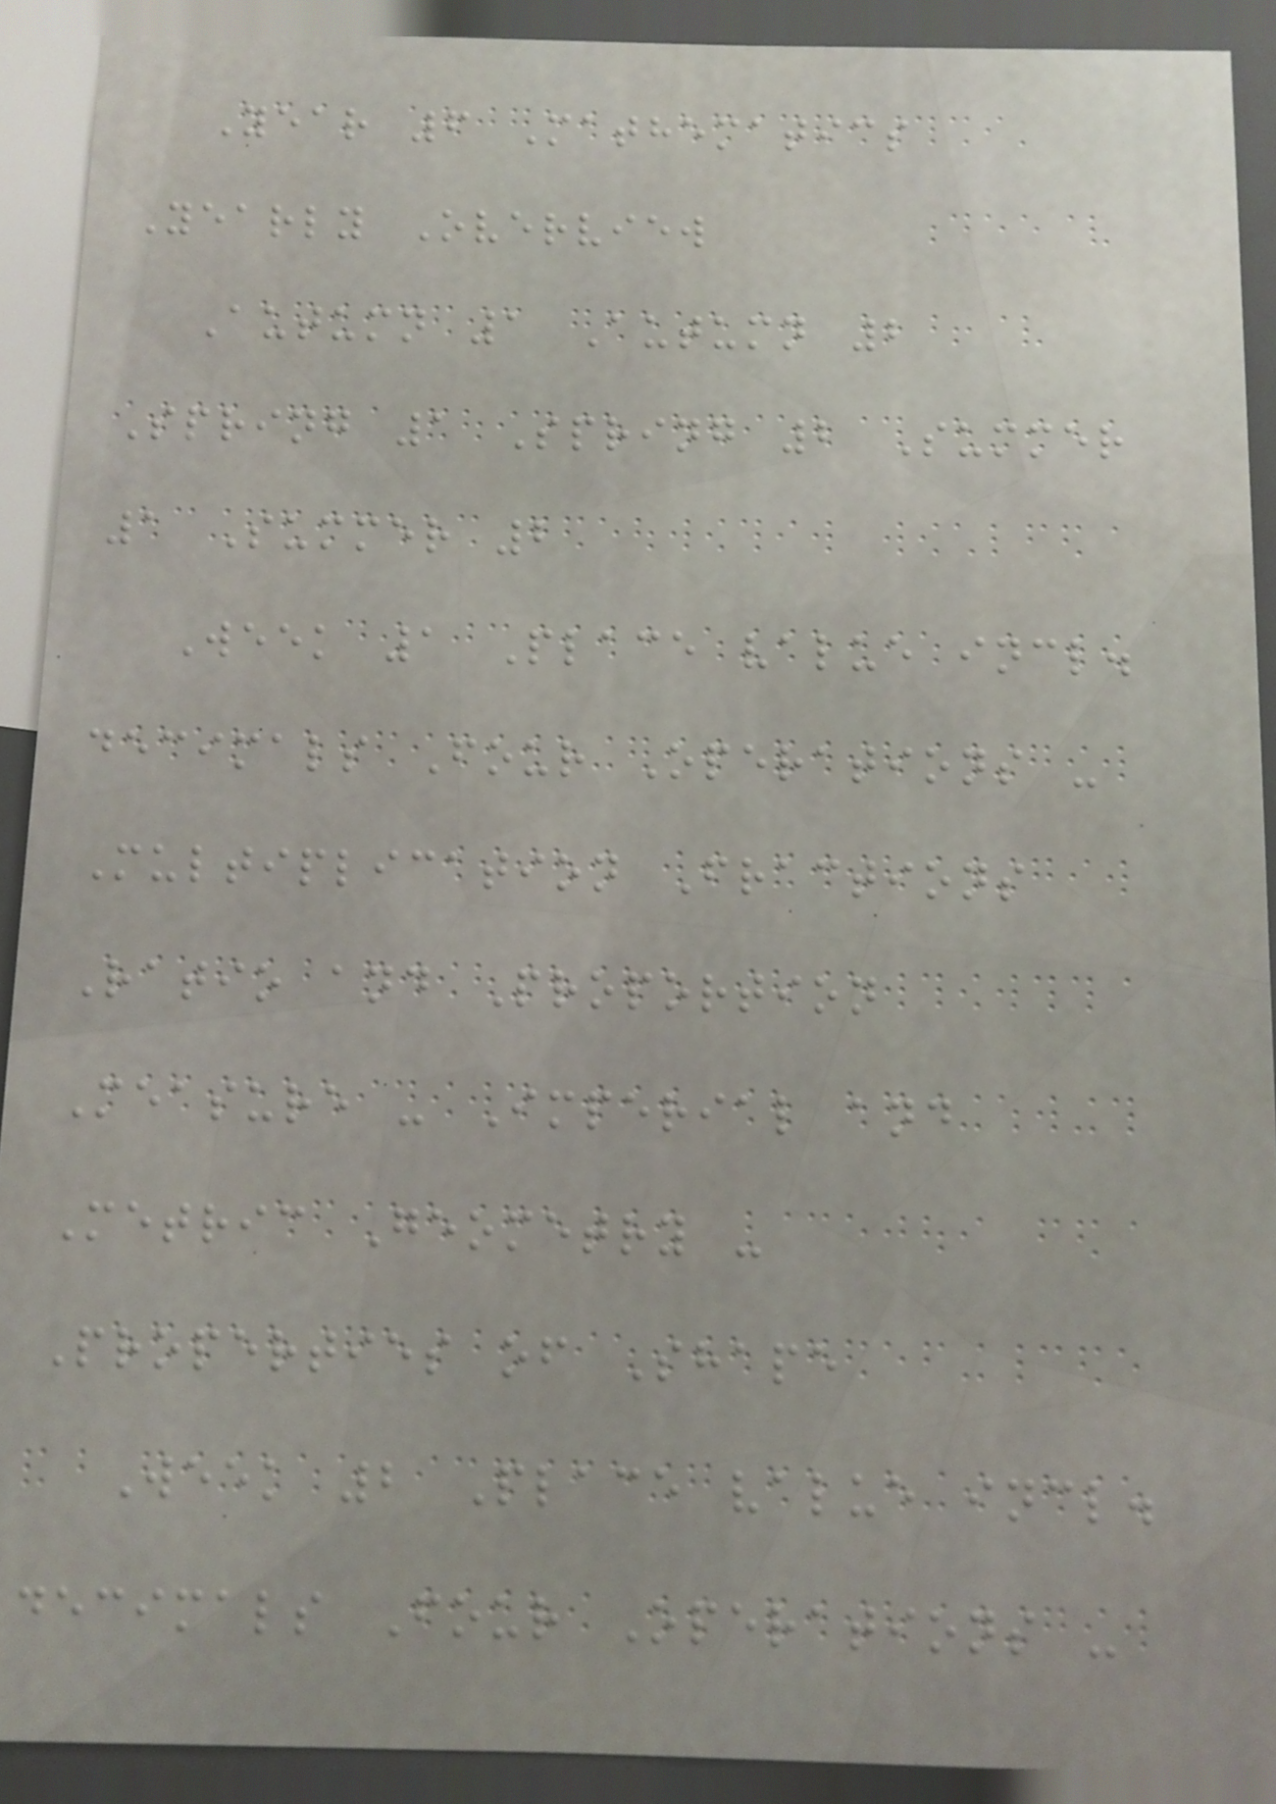Year 6 Mathematics
Yearly Overview
Autumn 1 Autumn 2
Spring 1 Spring 2 Summer
1 Summer 2
Week 1 Place value incl.
decimals Four Operations -
Multiplication Fractions
Ratio and Proportion
Measure - Imperial and
Metric Geometry -
Properties of Shape
Week 2 Place value incl.
decimals Four Operations -
